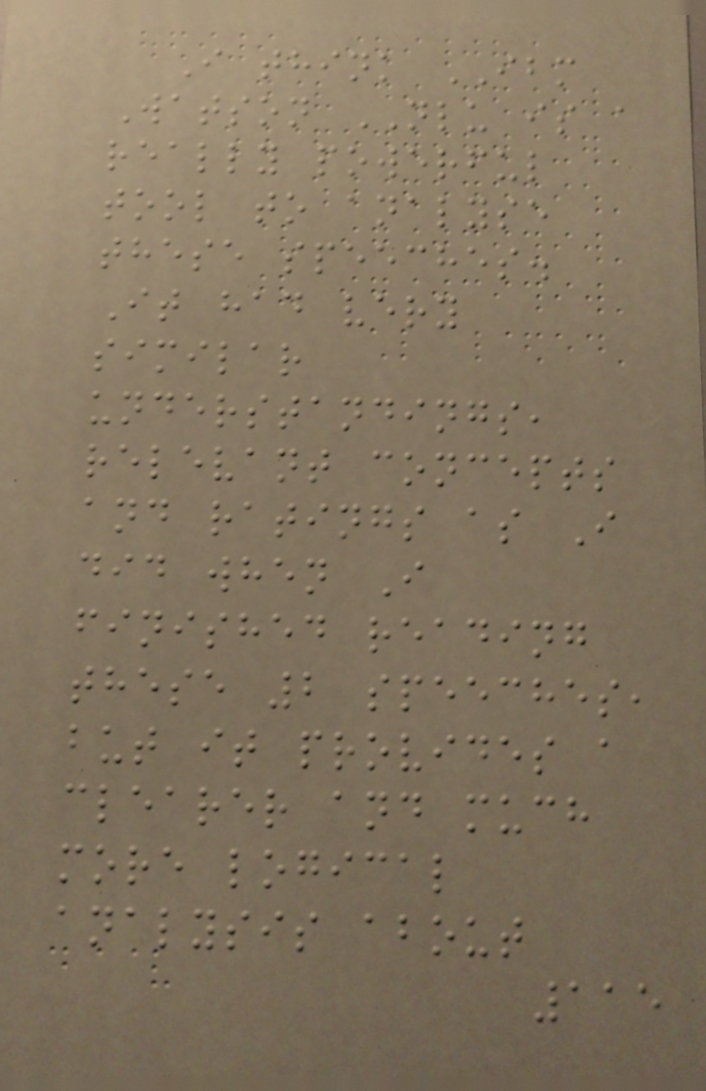I think IBM
Watson NLU is a
really powerful
tool to analyse
these speeches.
It had very
similar
understandings,
relevant concepts
and ratings as I
did when I
finished reading
these 2 speeches,
but it provides a
clearer and much
more logical
analysis about
115
